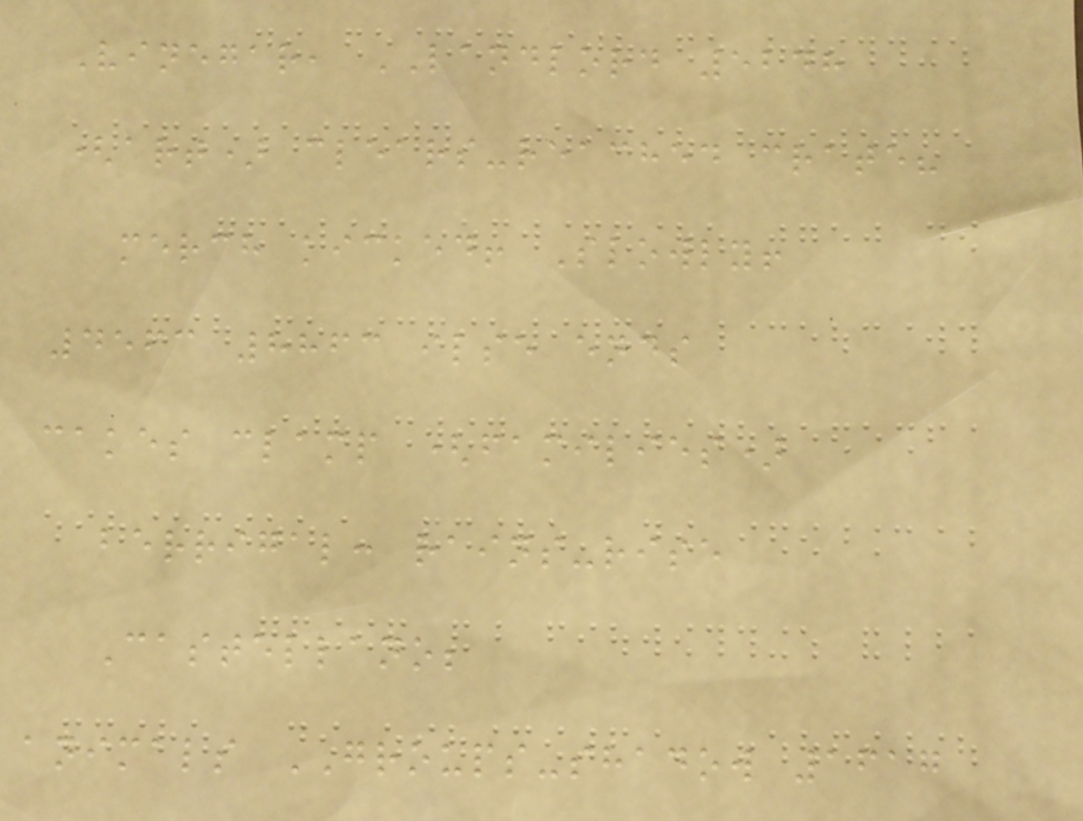Vinegar, LANDLORD 5248
(art) clears-reached crate?
merch kicked! Slowly!
4563 8863 ilse ends
cakes clamp (families)
berrigal: rains-rise
Castellano;
animals GROUPS-shadow 1617
